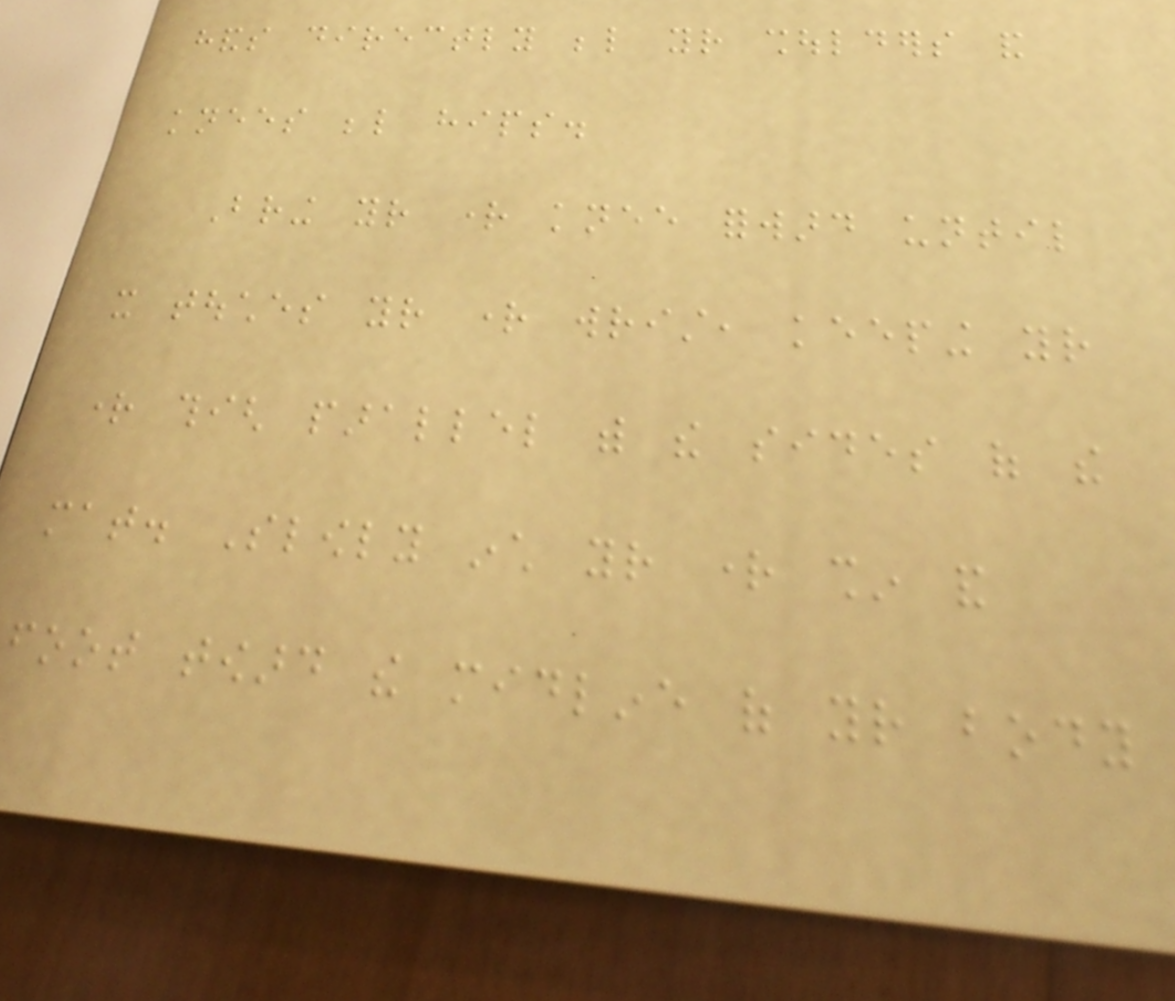hands directly below your shoulders and
knees below hips.
Bring your right knee forward until
it touches your right wrist, keeping your
right thigh parallel with the sides of the
mat. Slowly inch your right shin and
foot toward the midline of your body
